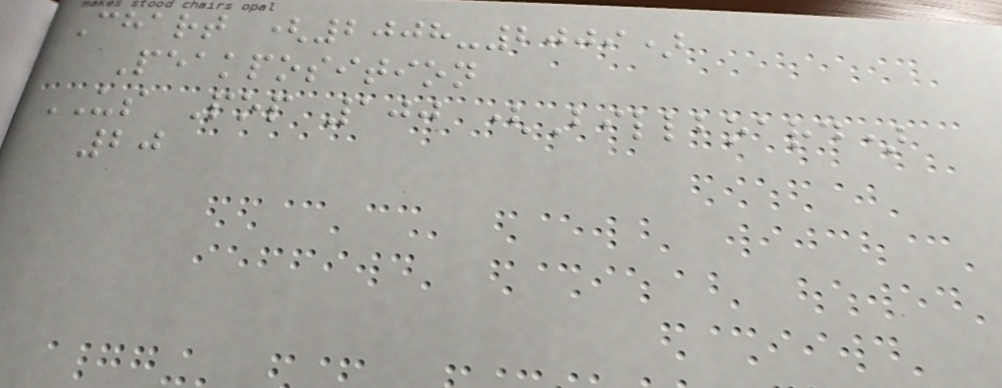Chart (2008-2009)
Peakposition
US Pop 100 (Billboard)
20
